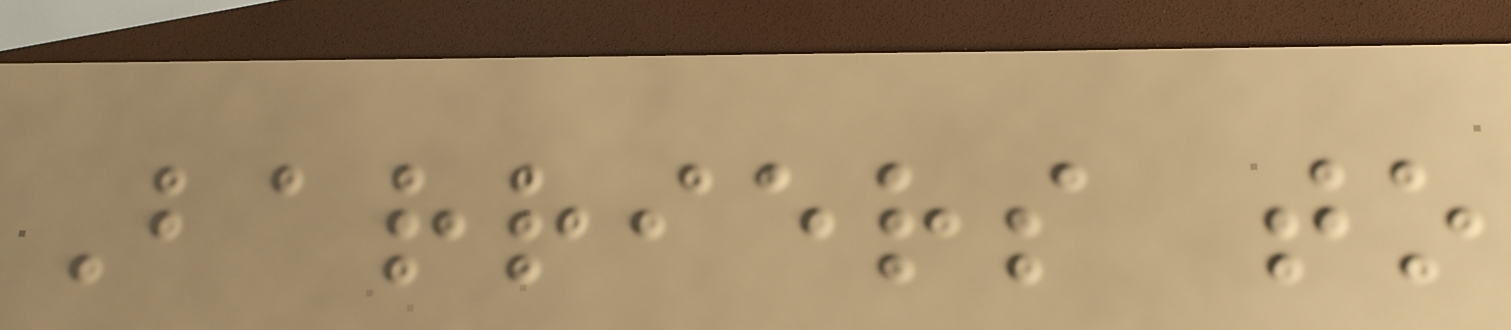Barriers to
